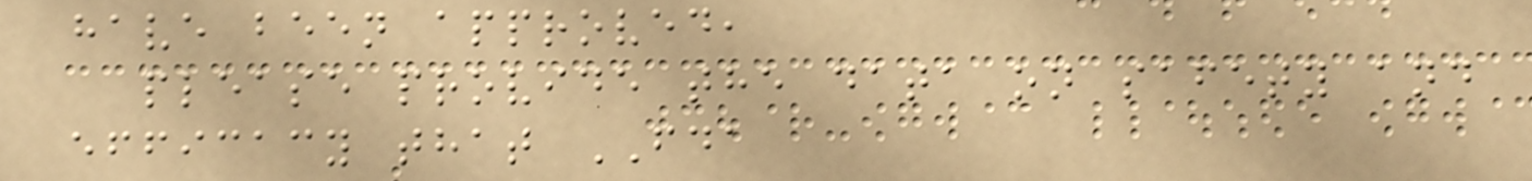have been approved,
please provide the data on safety and
efficacy that FDA
